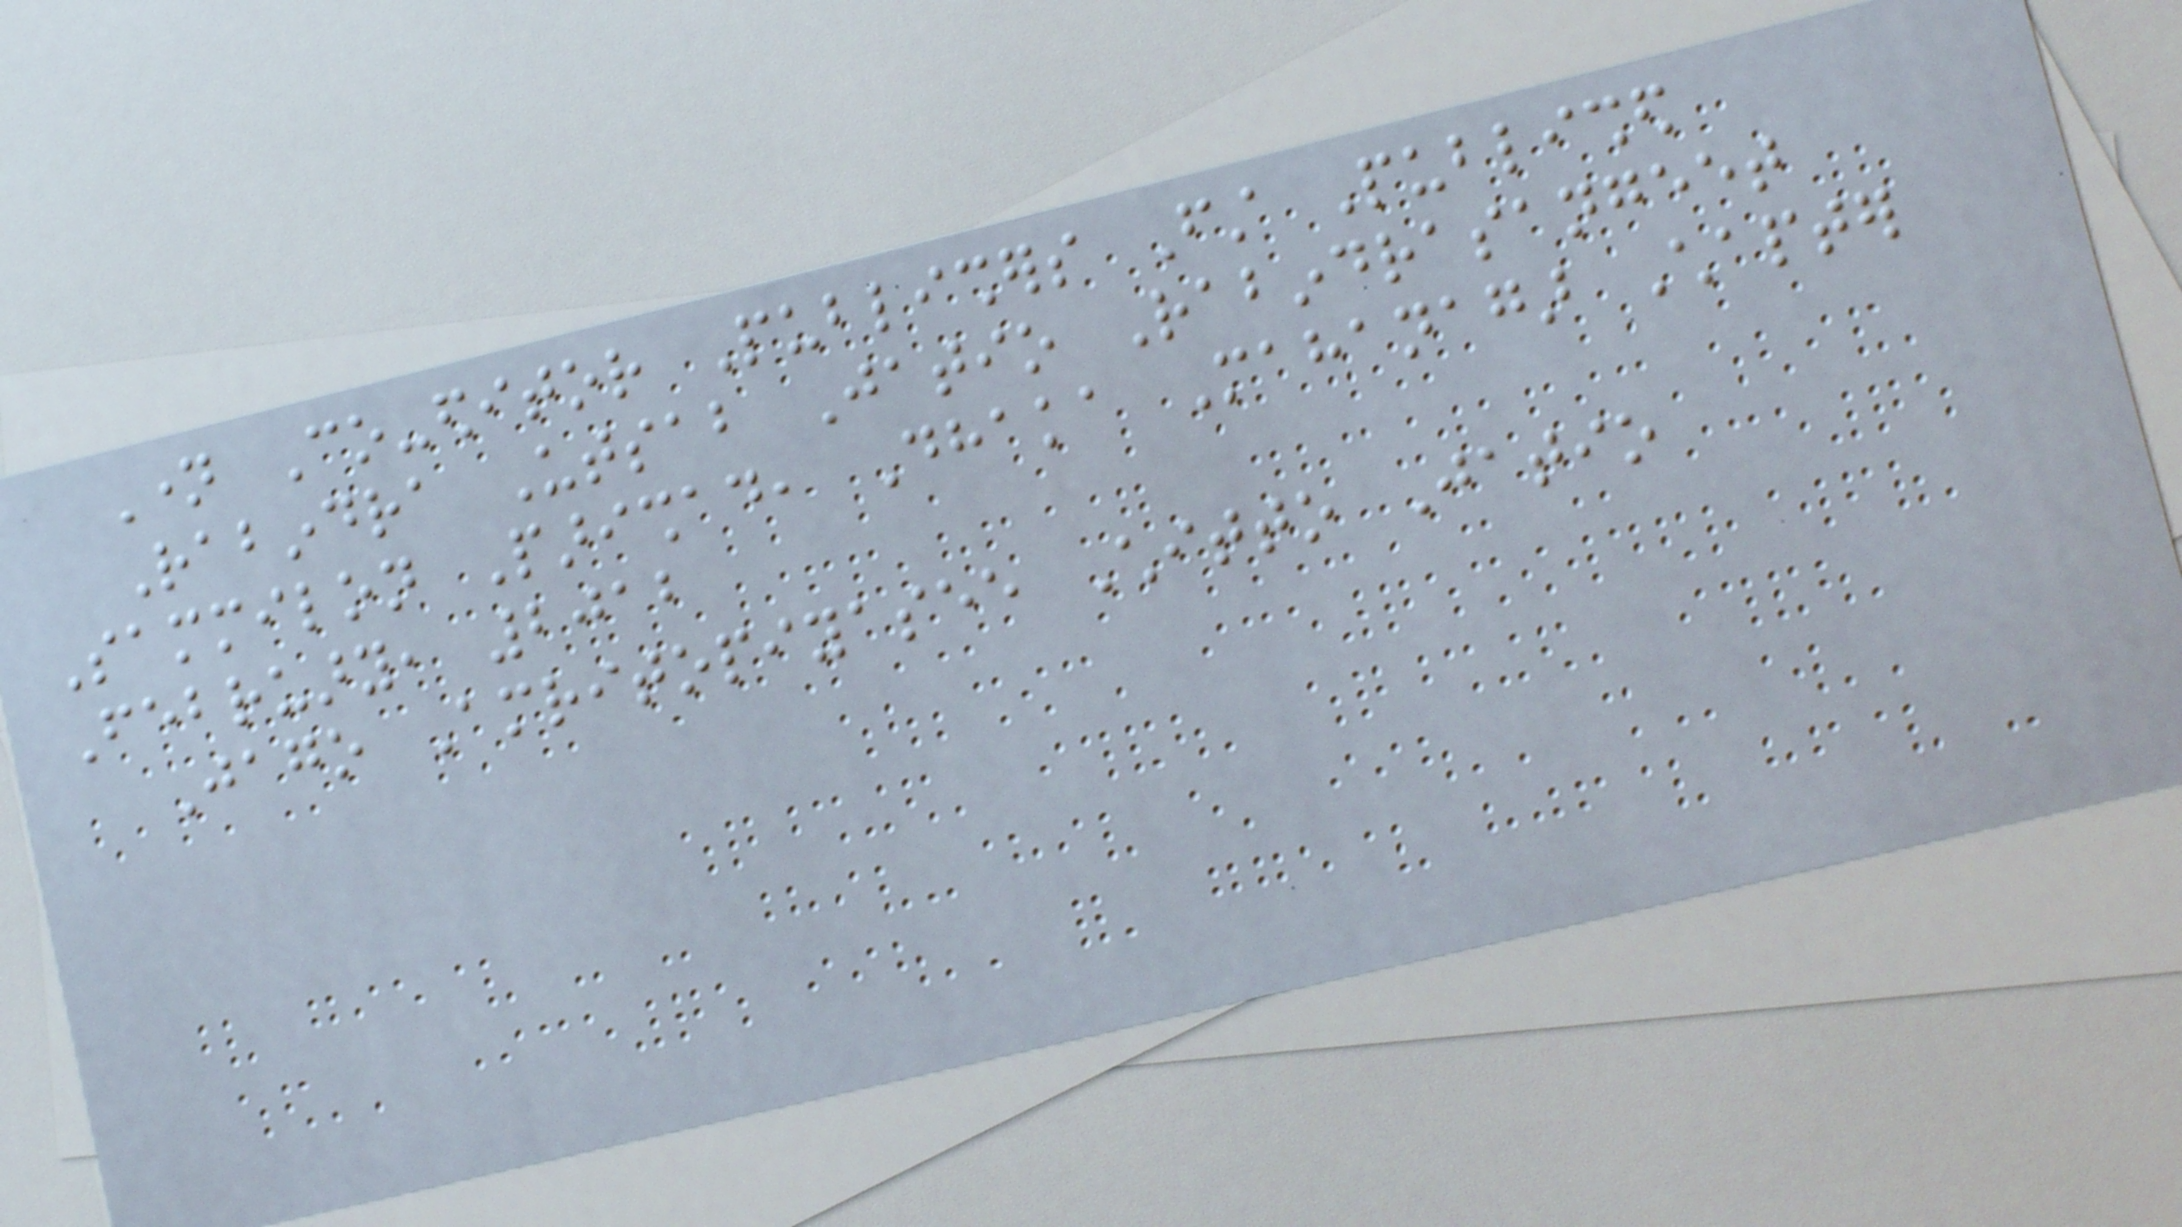Name Co-editor Publishers First Published
Rabindra Utsab Jatio Rabindrasangeet
Sammilon Parishad, Dhaka Mahanagar Chapter
February, 2012
Jago Amritopiyasee Chitto Jatio
